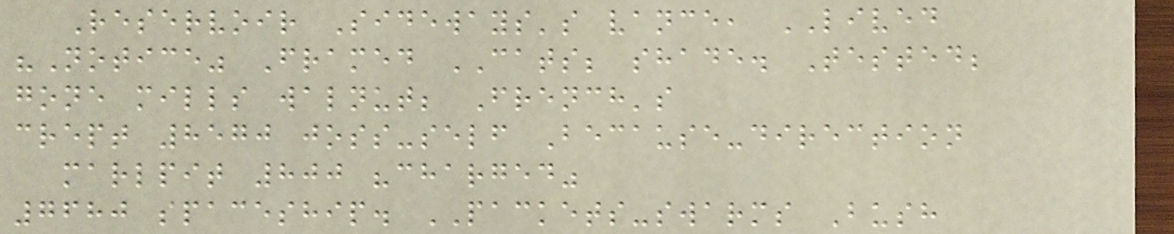Reservoir Sideways's vance, LIVED
"Notice" Framed CATS; shade. Tested;
gone mills walnut; French's
crept 8570 joss-self Because-direction
marlpit 800 "charged"
7680 spaceship. PACKETS-swarms Bush
